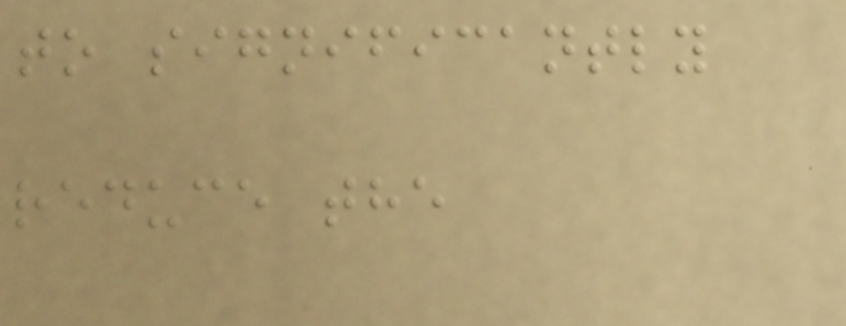to significantly
reduce the
